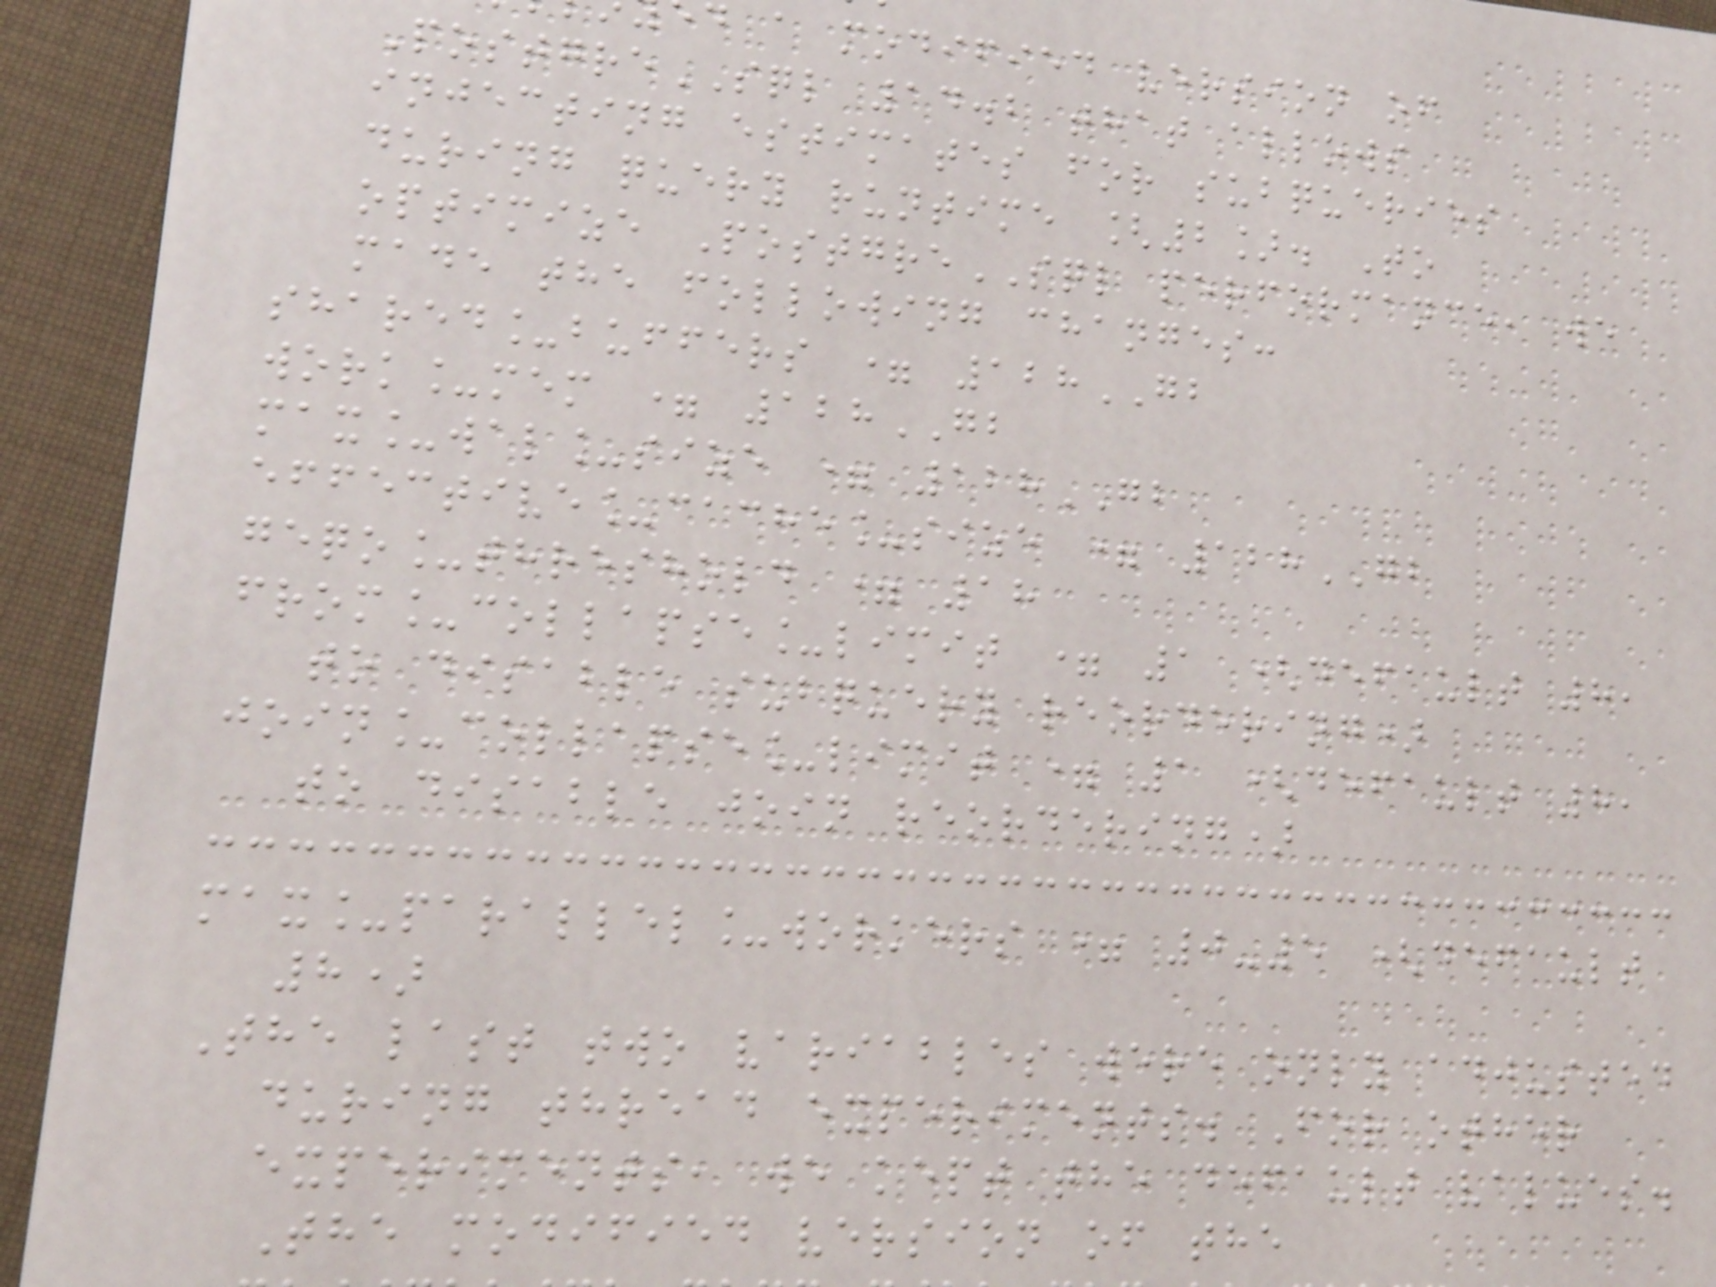d a modified version of
PostgreSQL 14.2 that allows
injecting estimates for subqueries
during query runtime [2]. To
optimize PostgreSQL performance, we
made the following changes:
shared_buffers = 128GB
work_mem = 128GB
max_wal_size = 128GB
effective_cache_size = 128GB
geqo_threshold = 18
from_collapse_limit = 1 (default 8,
to disable subquery reordering)
join_collapse_limit = 1 (default 8,
to disable join reordering)
max_parallel_workers = 0-5 (default
8)
The last two variables were only adjusted
during thread experiments. For other
experiments, we kept the default values.
The modified version of the
